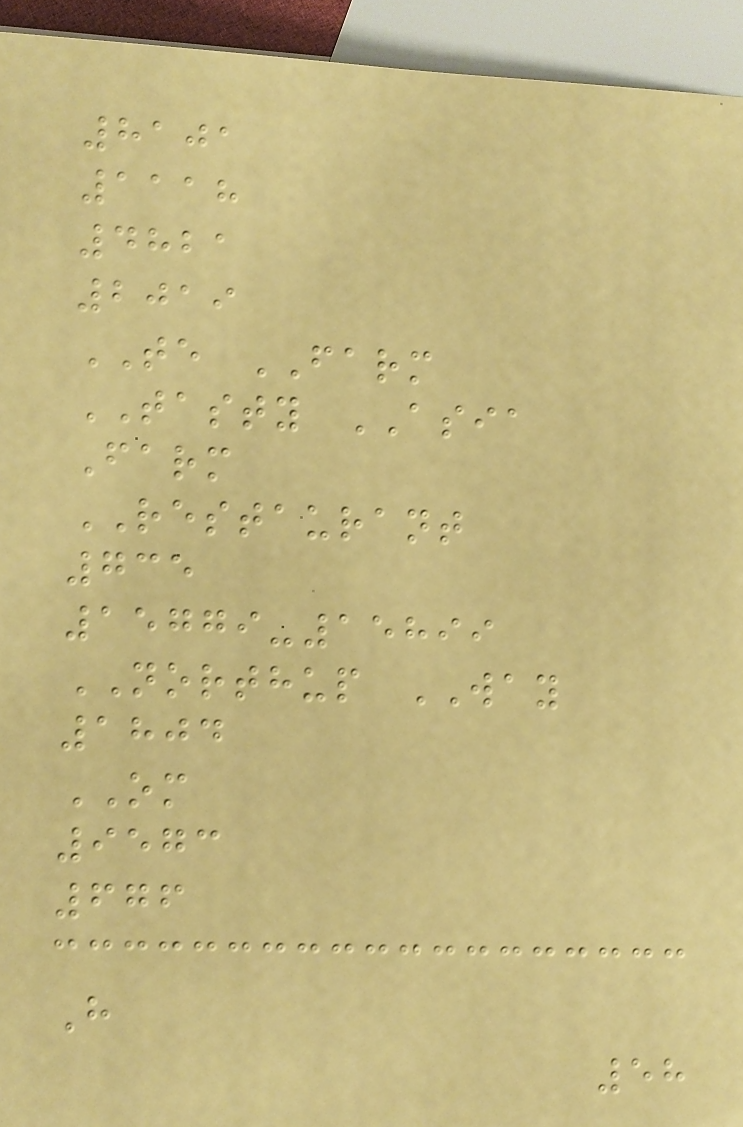8101
1118
4821
2019
TE FARM
TASTY ASIA
Farm
RESTAURANT
735
15779-15899
NORTHUP WAY
1804
OM
9573
676
H
58
